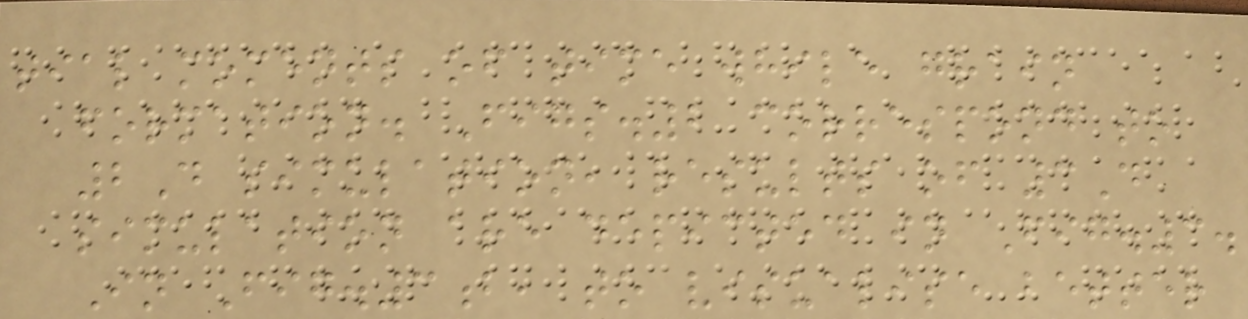tial moments of time while grain
formation. Figs.2 correspond to
2D simulation, results of 3D
simulation are depicted in Fig.3.
In Fig.3b, to visualise better
